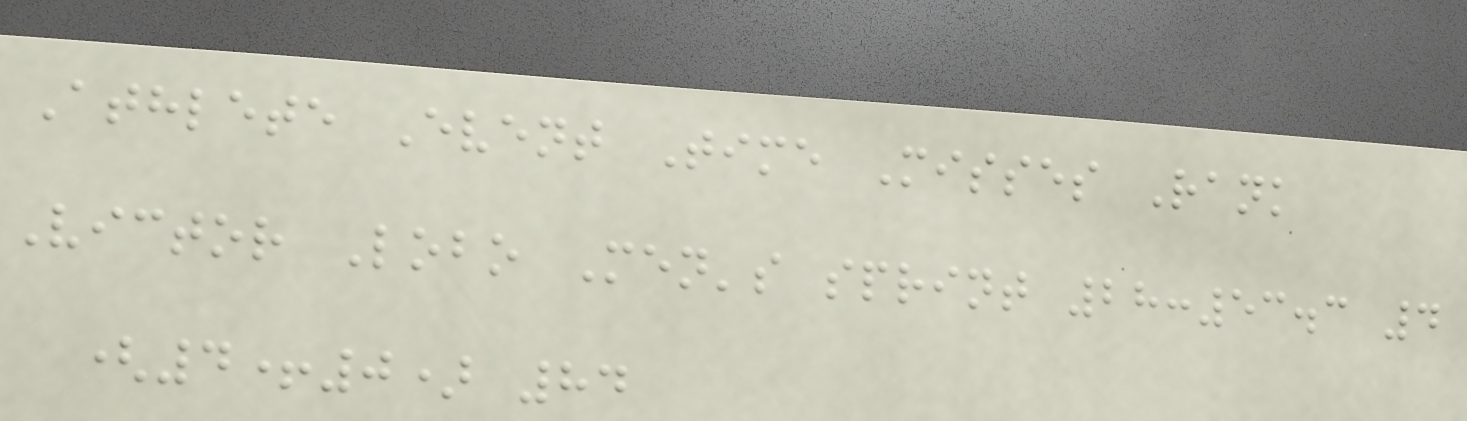Athlete Event Time Misses Rank
Victor Lobo Men's sprint 28:53.3 4
(4+0) 84
